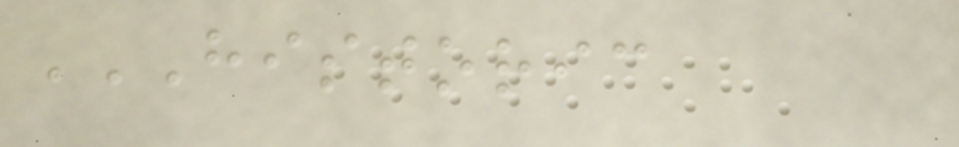HISTORIC
